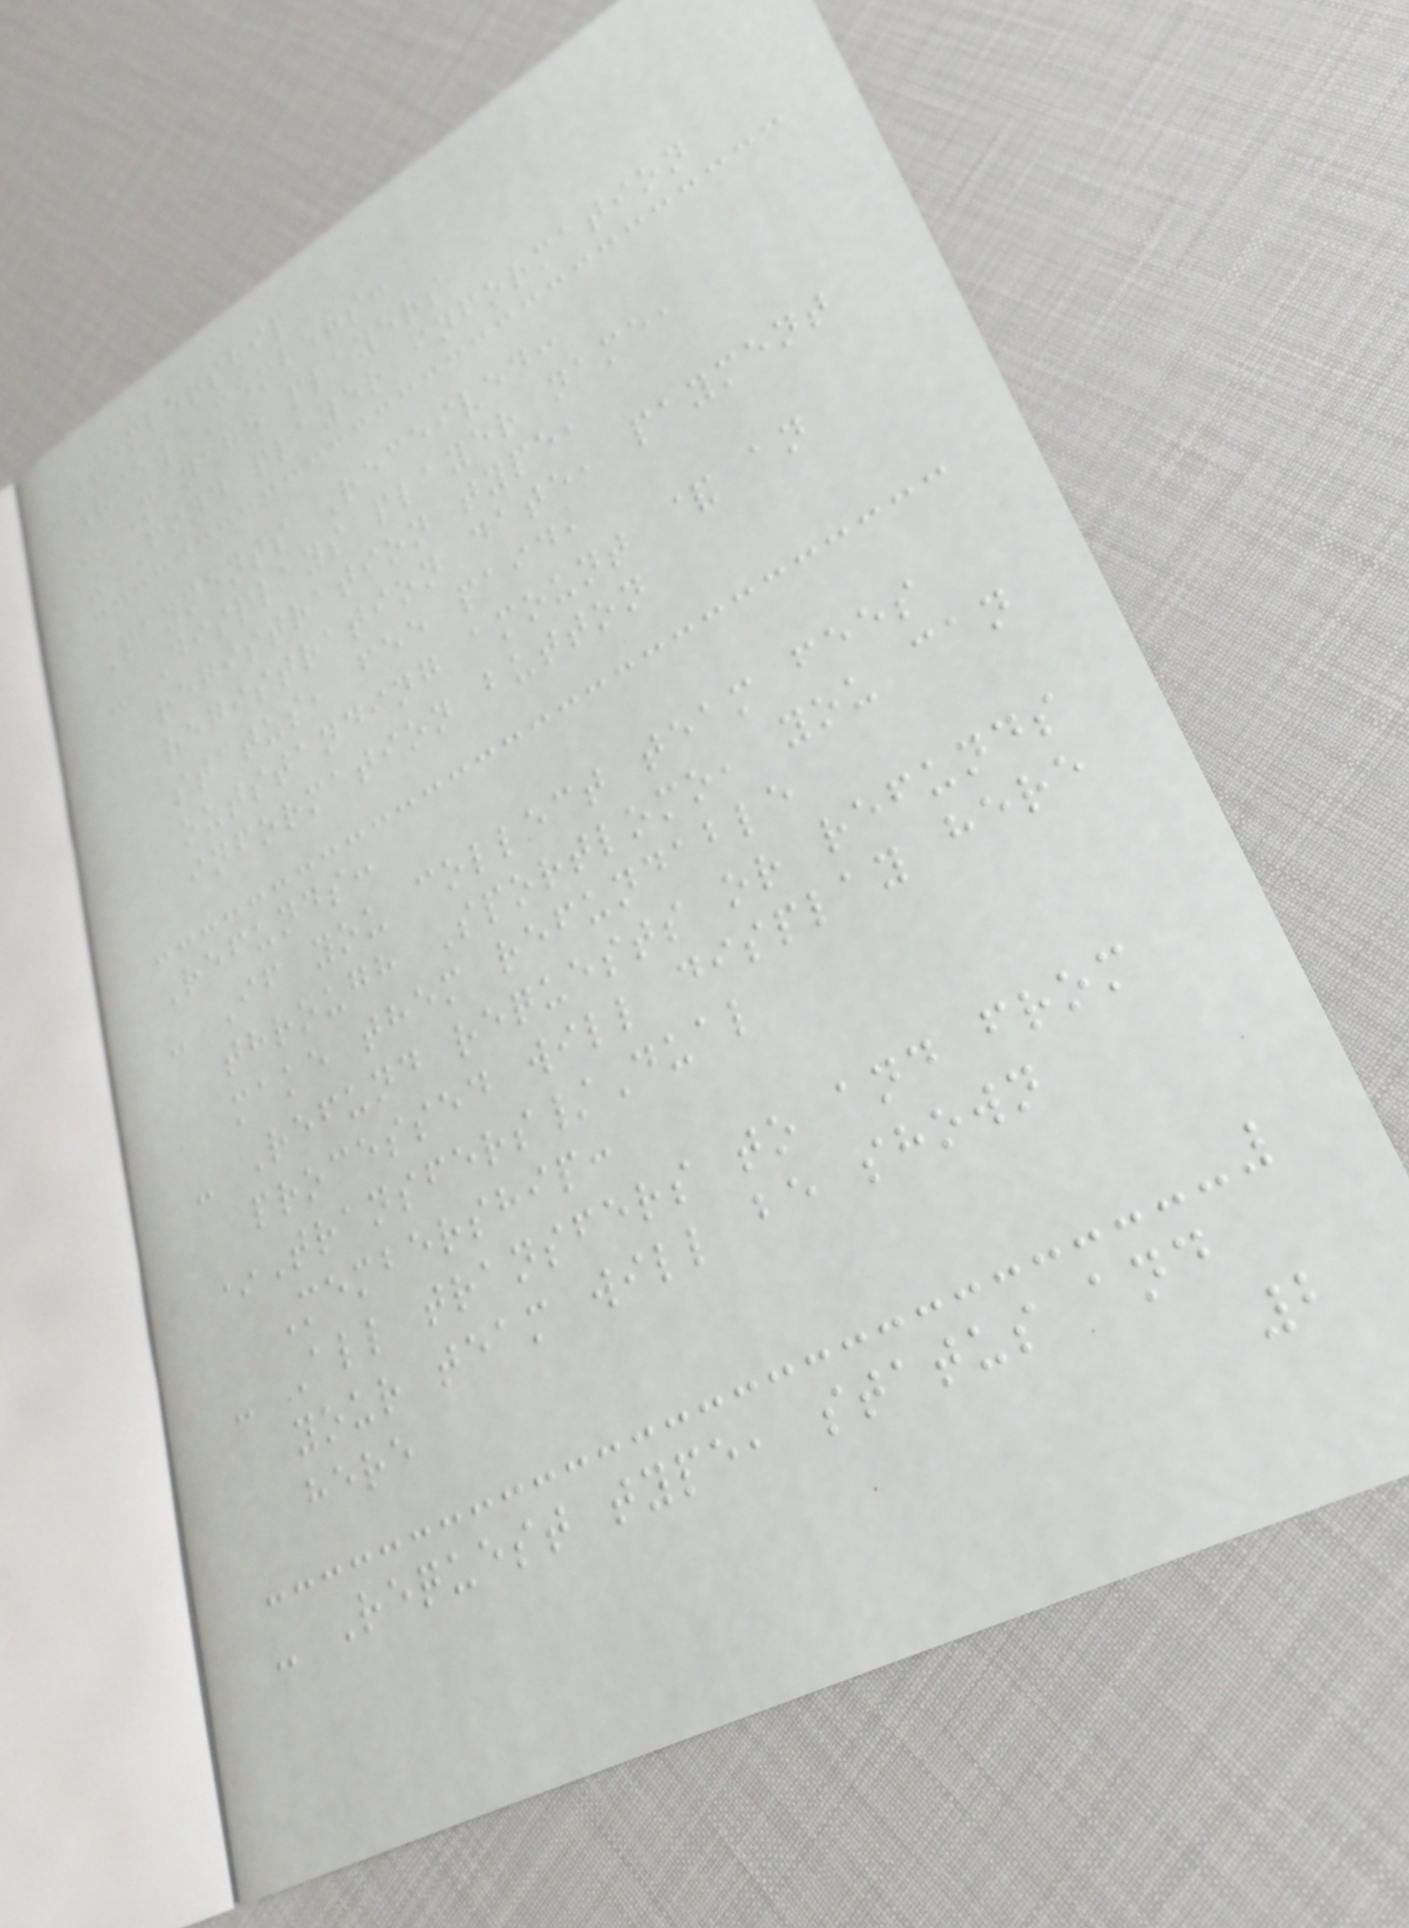Membership
View Members:
- Manage players
- Find player information
Payments Received:
- Displays player name,
registration type,
registration date, payment
status, fee paid,
outstanding amount & an
information button
Refunds:
- If you collect team fees
through Sportlomo, you can
make them refundable
- Refund requests or refunds
processed will display here
*Transfers/Dual
Membership:
- All transfers to and from
your team will be shown
here
- Request type, status and
2
